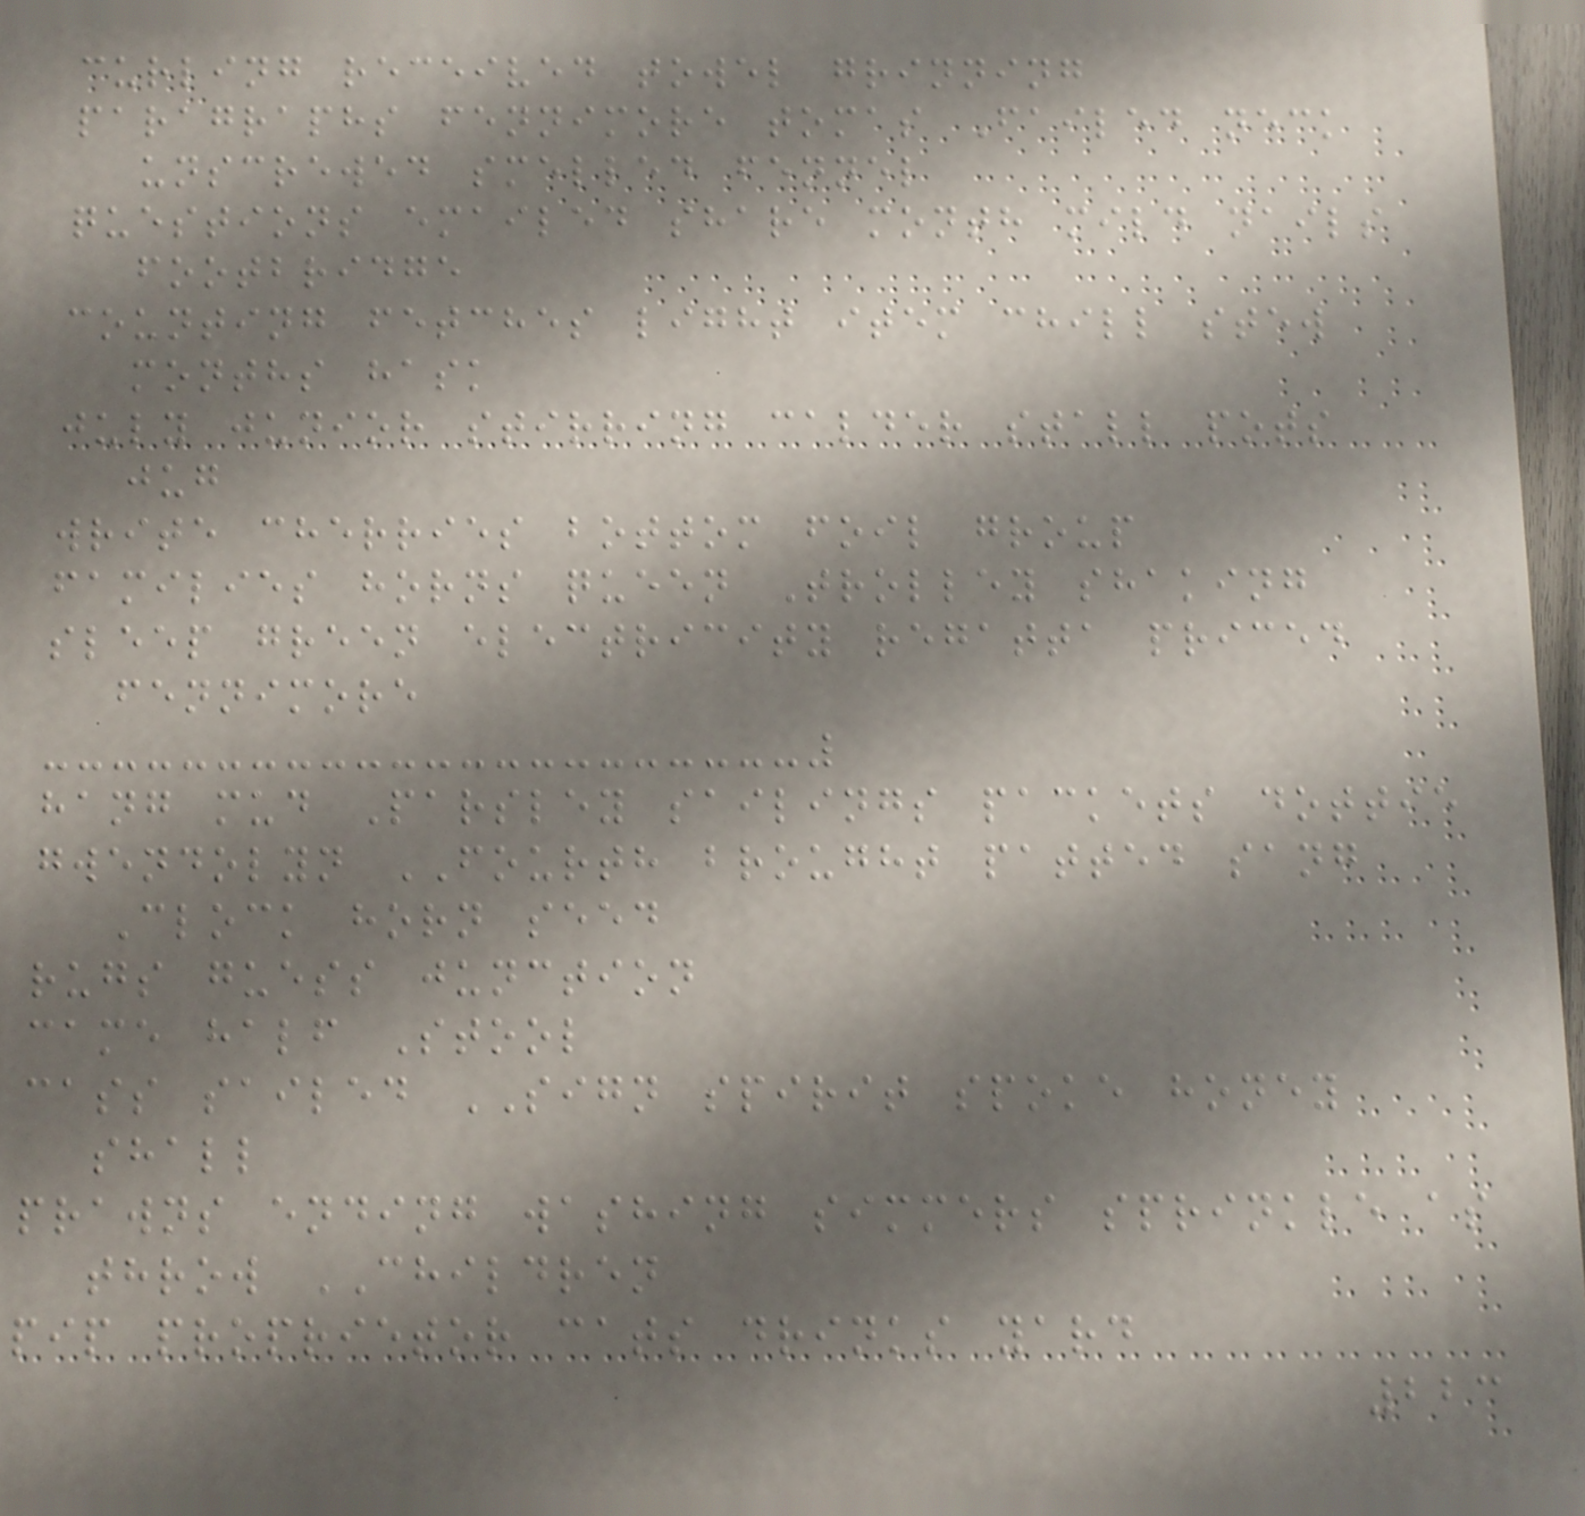curling received towel grinning
paragraphs fennimore tomas Failed neck
unscrewed smelled fennel
questions emailed share month mild nails
footbridge
counting fetches light item chill stew
months hask
july junior stirring calder stall pots
jug
write cherries bottom foil group
families horns queen Trolley shaking
sleep green electricity regatta priced
fennimore
hang mud Parsley sailings packets dottie
gwendolyn FOURTH brought patted sang
Clock horn seed
rugs guess junction
came half Stool
cass sailed SIGN spirit spoke honey
shall
prawns ending washing simmers sprinkle as
throw CHILDREN
pip proprietor cats drinks yard
223
